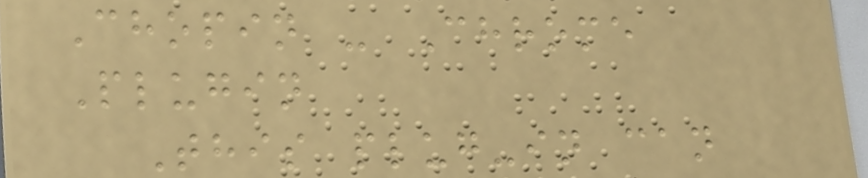Chopin - Chrome
Plugin
This plug-in can
